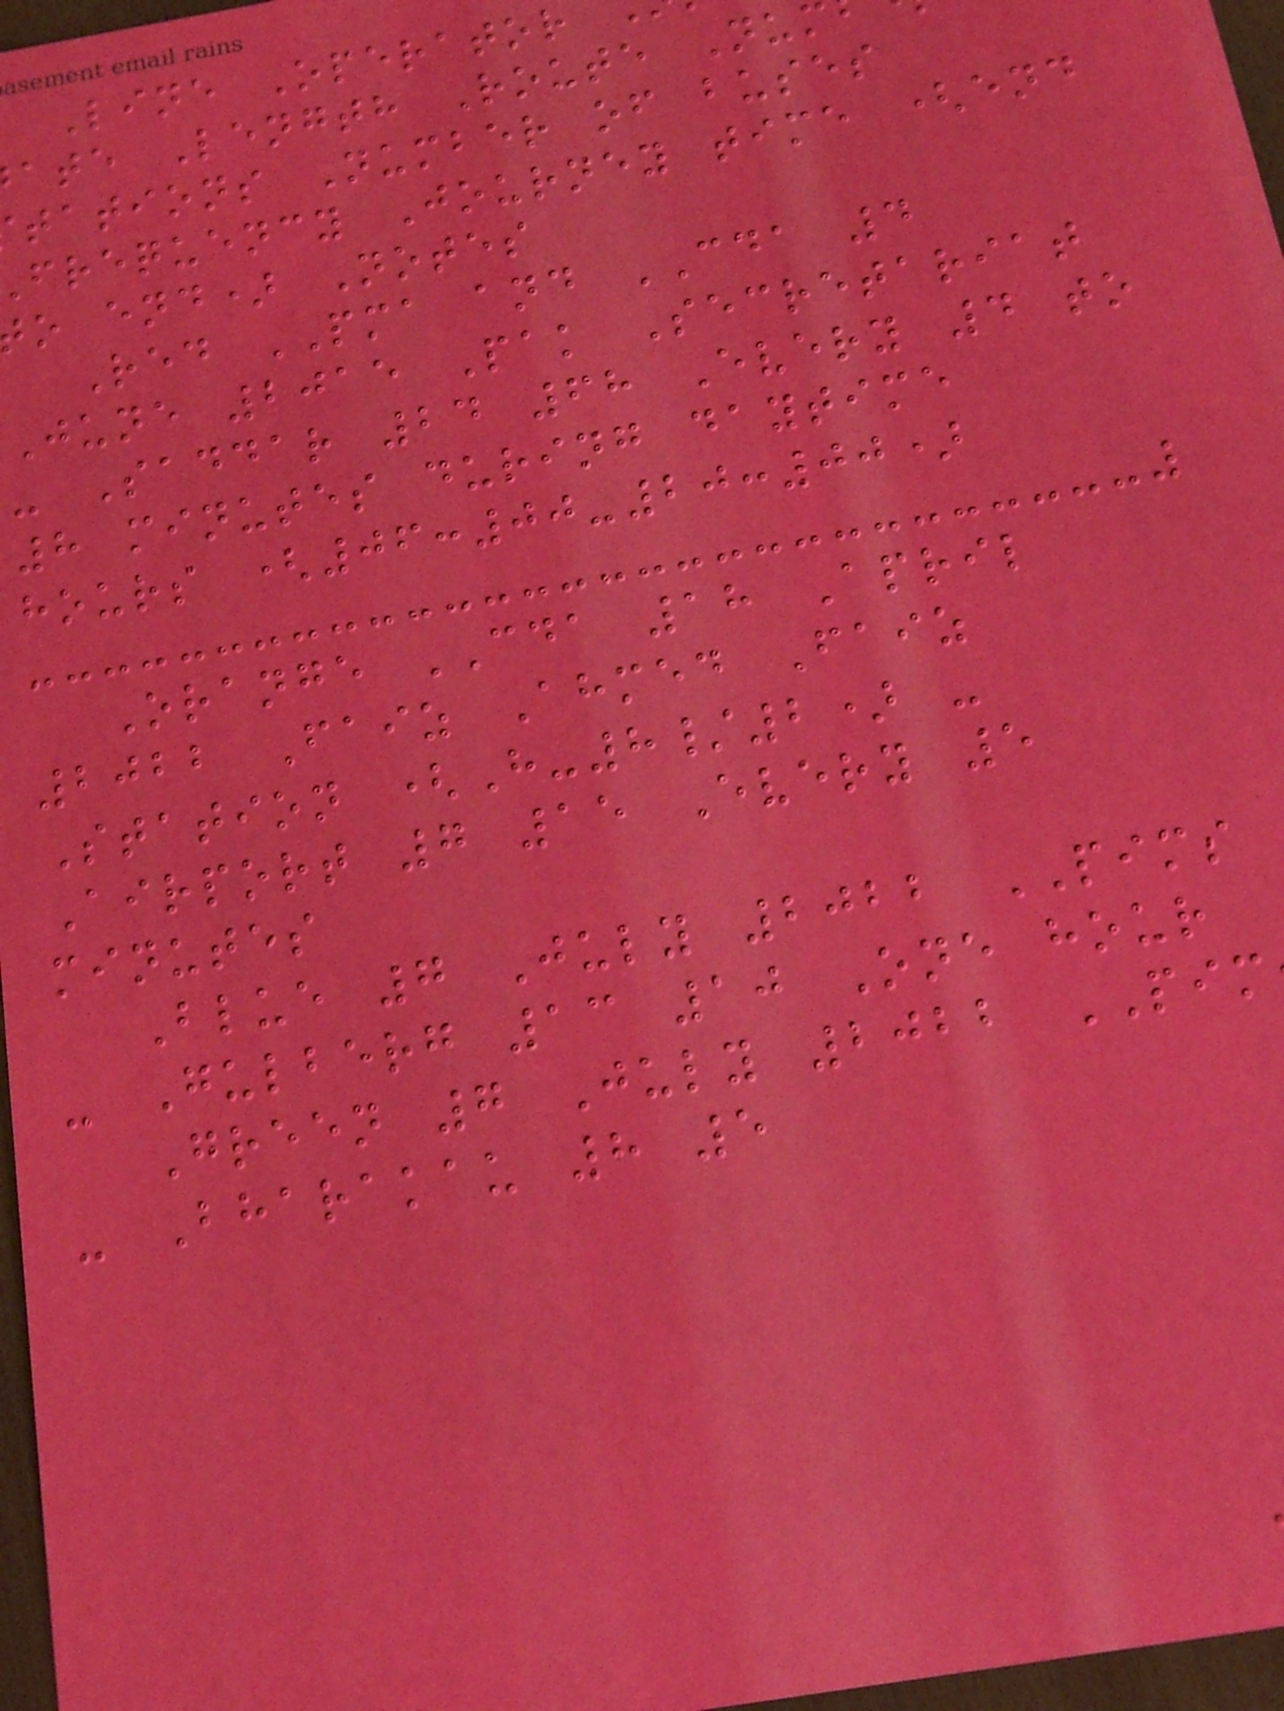Line Operator
ate Length Route Nu
tations Number of buses
frequency Journey time (end
o end) Notes
Red PMA and CDA 4
June 2015 Pak Secretariat
- Saddar 24 68 Every 4 to
8 minutes during daytime
hours (06:00-20:00)
Orange CDA 18 April
2022 Faiz Ahmed Faiz
Station (H-8/2) -
Airport 7 15 Every 5
minutes
Blue 7 July 2022 PIMS
- Gulberg 13 10 One hour
Green 7 July 2022 PIM
- Bharakau 8 5
